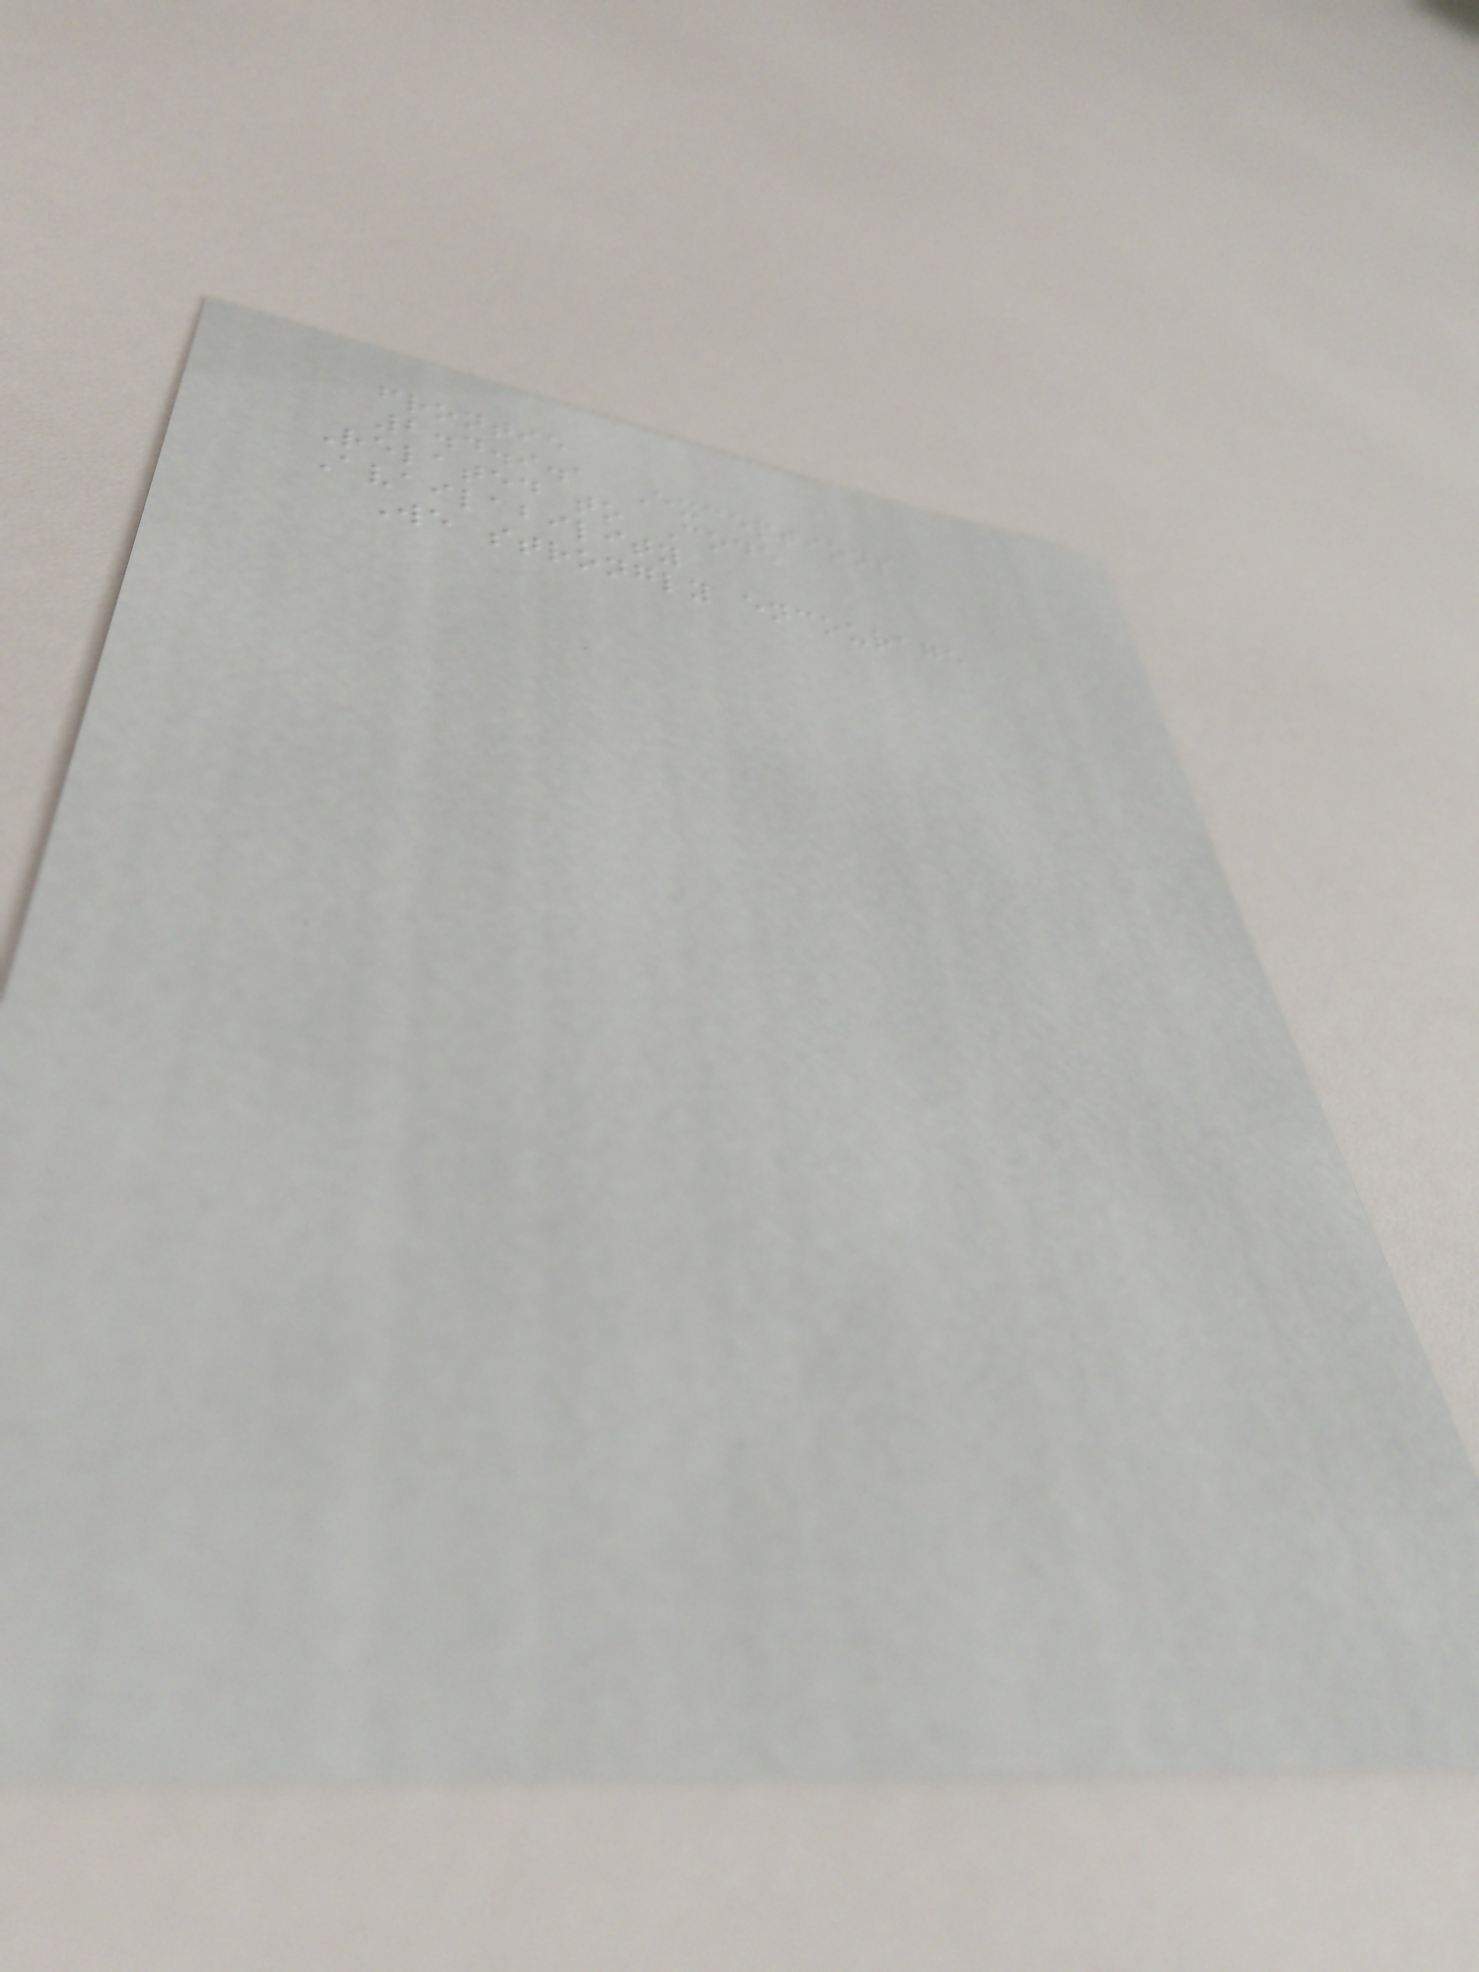frontie
2.4.9.1 Exceptions
Related to Code
Availability
We strongly encourage
